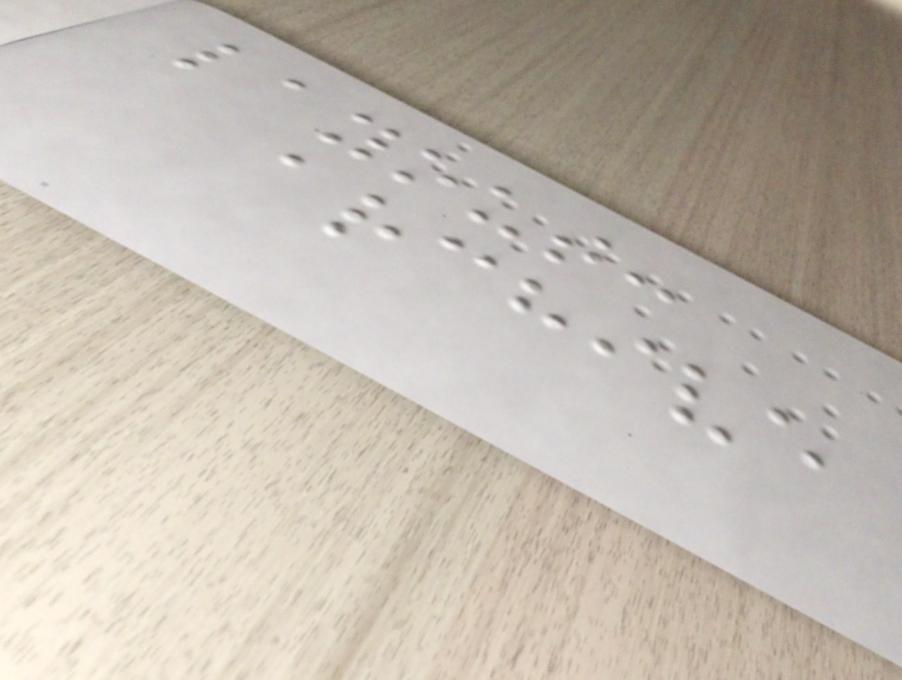layout:
archive
